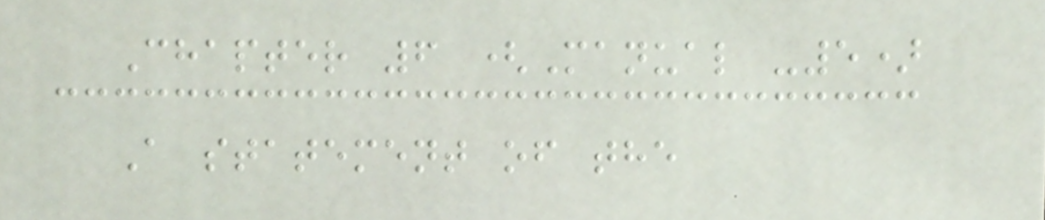Chapter 6 (Manual -5)
A statement of the
